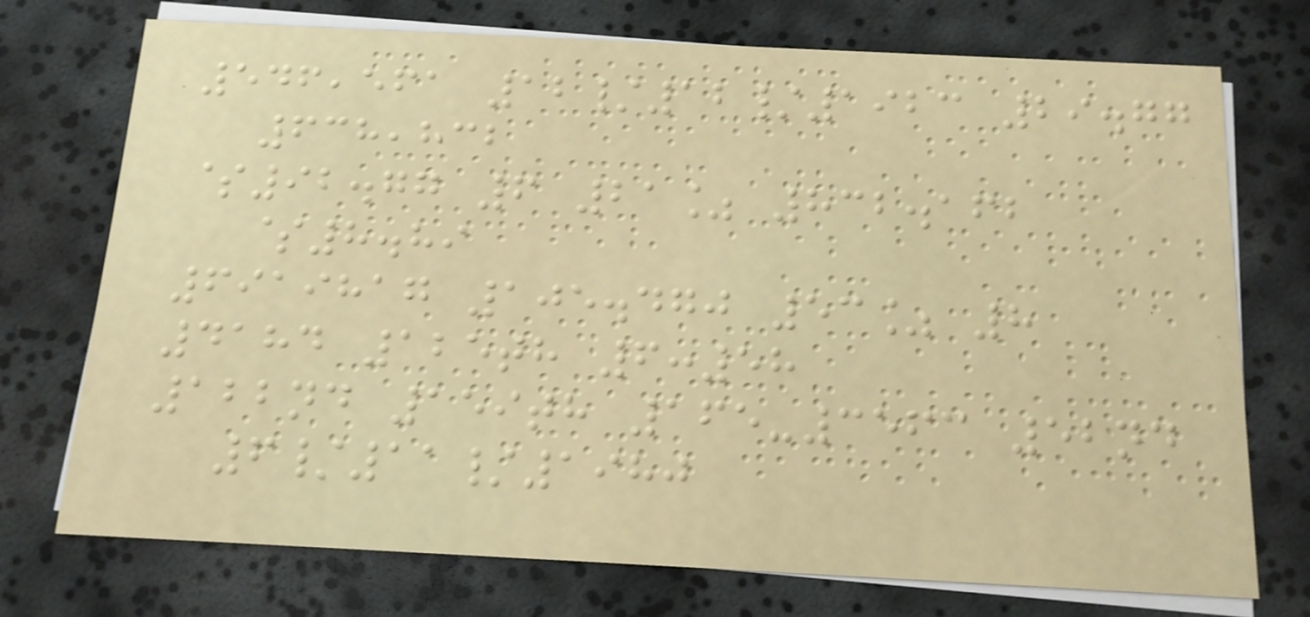546,561 12/12/1923 29.77
638,832
$92.77 6 21% 832.162
$8.89
6919817 105.470 53% 8
4184 125th 6:58
122nd 159th 165-3563 52nd
6/11/1980
